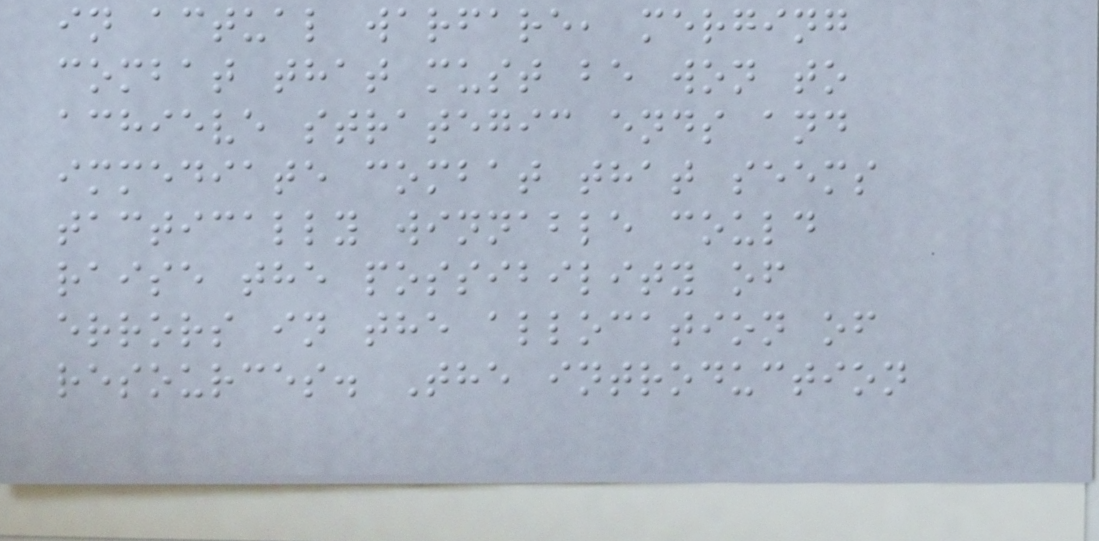in actual warfare, merging
combat that must be won to
achieve strategic ends and
immediate combat that seems
tactically winnable could
raise the possibility of
errors in the allocation of
resources. The introduction
